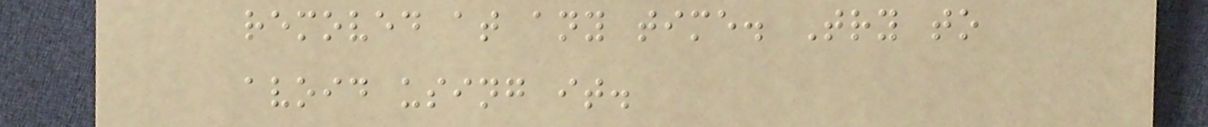removed at any time. Try to
avoid using it.
